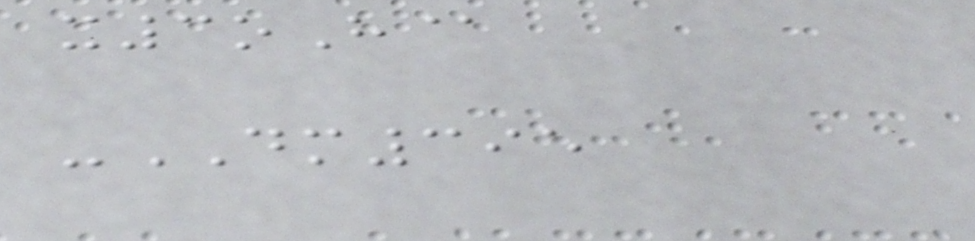x3oH@
-DM395
